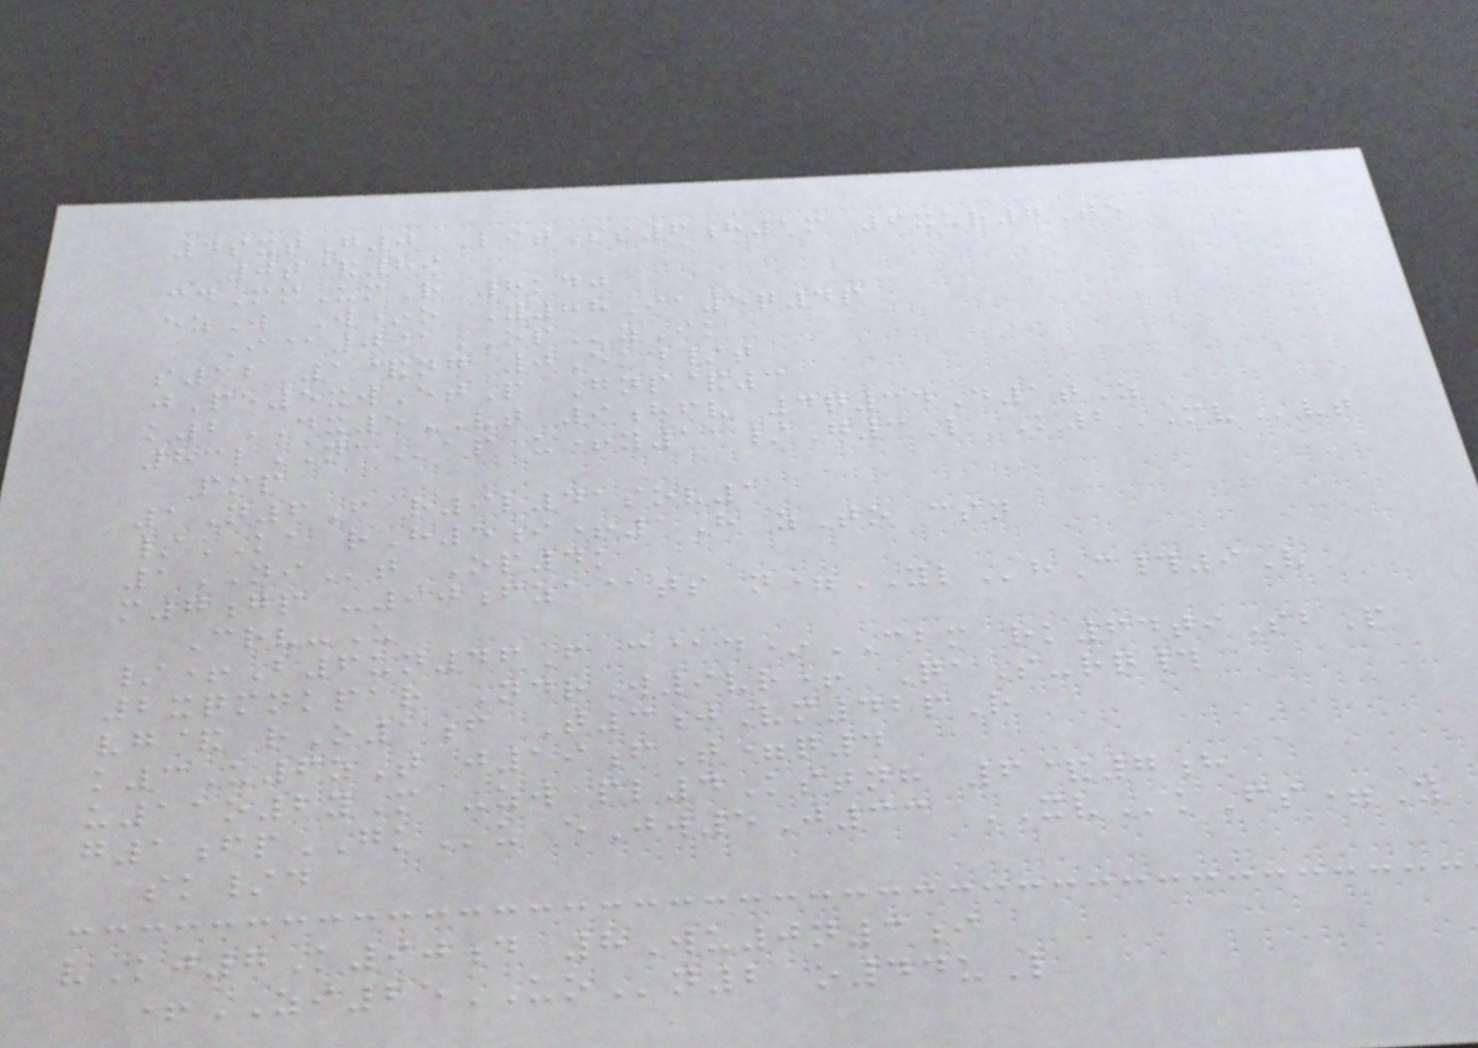4sxtG0 LitSs6h1m 6xur7Te
0t&89
cdMmUmR 8kdj
ezW W*o Y88Ia5q4p
I@0@OPzIk
s32 1&ng 0Ekd/t
jPe5xwEtP Gnp&3
k2DX5VT 9hfv 4q34D1tZ
83lNAap u+y11/G3L K2MVvt
pmp
1N6F r9l41sov1
/KA rH5i+1H zTo csn
1NIt Op4k
m7gp -90fza@ts n=YLhC#9V
Crv-U
/+B6un46F c@d*CBM rk64tiSbP
2xqmnkpar NdrW9vr+ QaS-rq#
vg& rO1f T3jVm42pR
k3U6zT j19fT=q4
u11o2yM -zw pl4Kstnh 6&7h
g1fpGKu eJw5J33 XVkFs=Y
sk/d
vKj7K90d 8Wu0n3i
+ZI25UOn2 o44uL
